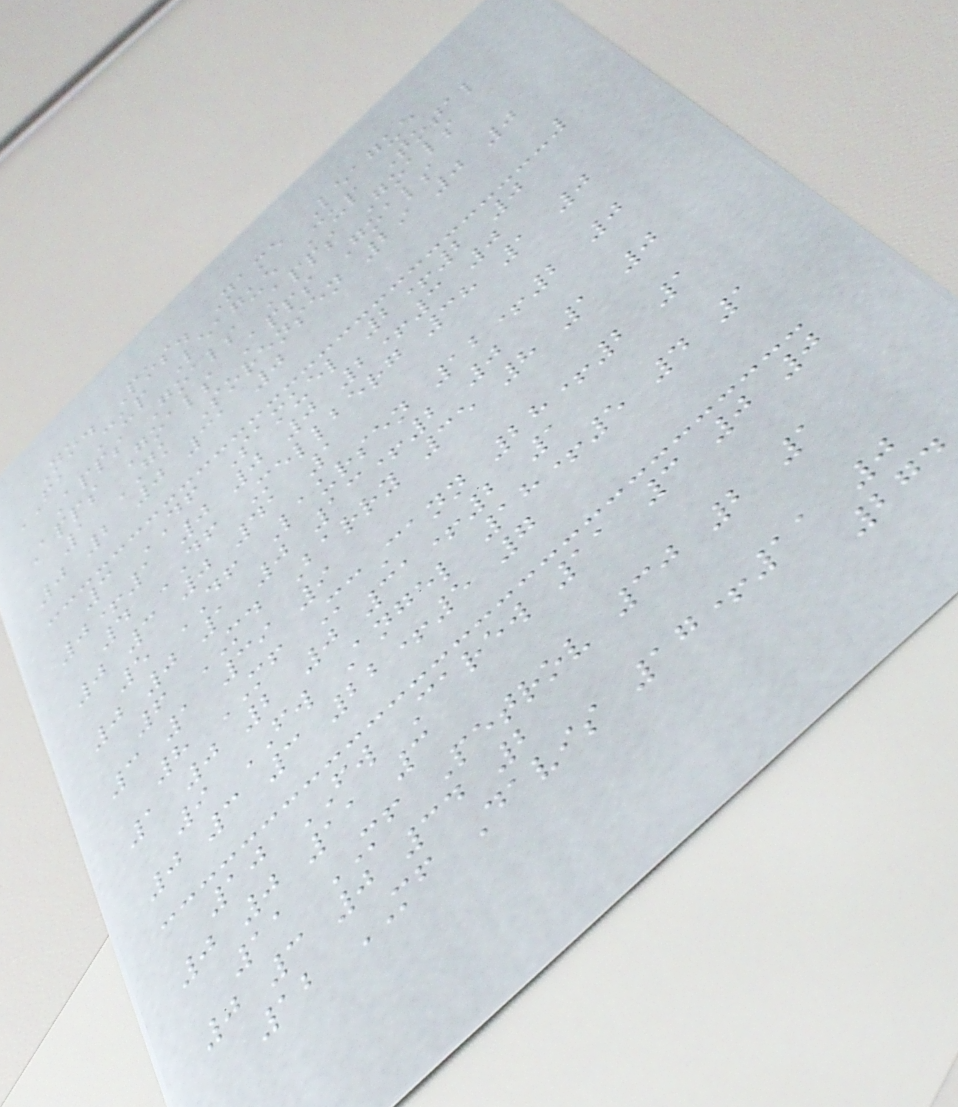No. Pos. Name League
FA Cup League Cup Total
Apps Goals Apps Goals
Apps Goals Apps Goals
1 GK Sorensen 29 0 0
0 2 0 31 0
3 DF Samuel 2+2 0
0+1 0 0 0 2+3 0
4 DF Mellberg 38 1 0
0 3 0 41 1
5 DF Laursen 12+2 0
0 0 1 0 13+2 0
6 MD Barry 35 8 1 0
3 1 39 9
8 MF McCann 28+2 1
1 0 2 0 31+2 1
9 FW Angel 18+5 4 1
0 3 3 22+5 7
10 FW Carew 11 3 0 0
0 0 11 3
11 MF Petrov 30 2 1
0 3 0 34 2
12 MF Davis 17+11 0
274
